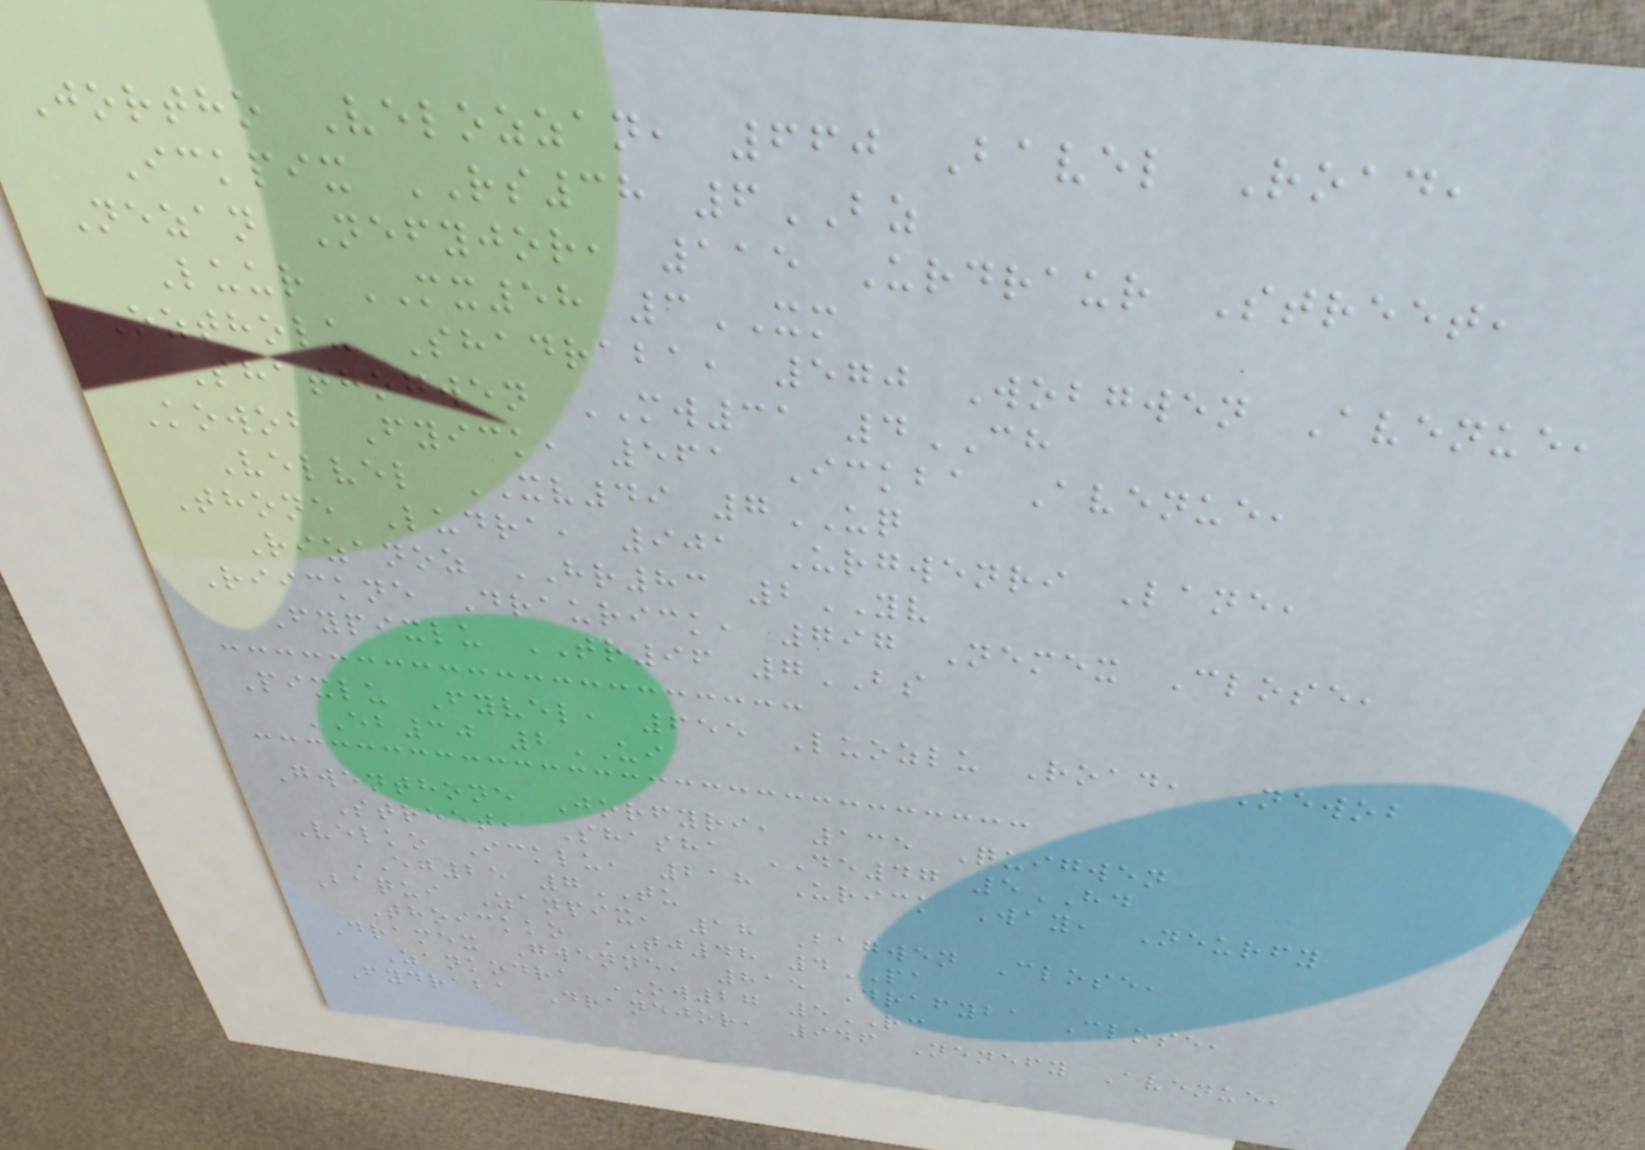Jortho Velozzan, 660 Bavel Road,
Ickpix RS38 6BZ
Nezan Nefyjor, 115 Urdraur Street,
Luur MX58 3XM
Oztholu Shadraba, 570 Wobgwen Avenue,
Shathogwen MW31 4CH
Kowob Fyick, 561 Ickba Avenue,
Velvel XV49 7UQ
Thone Ludra, 901 Urgwenri Lane,
Rizanoz HR83 2YV
Riickne Draurick, 797 Nemex Close,
Fypixlu TR96 7BS
Pixlu Fyvel, 655 Luozlu Road, Newob
EB30 2UI
Gwenthone Jorfyri, 135 Quigwen
Street, Shasha DE47 5HD
Velko Icklu, 218 Urick Way, Neurfy
EJ25 7TU
Baqui Zanpix, 18 Bagwen Close,
Thoickko TJ48 4PA
Dramex Gwenne, 815 Drafyba Close,
Zankodra OW27 5RC
Fydraba Dranejor, 946 Nenefy Avenue,
